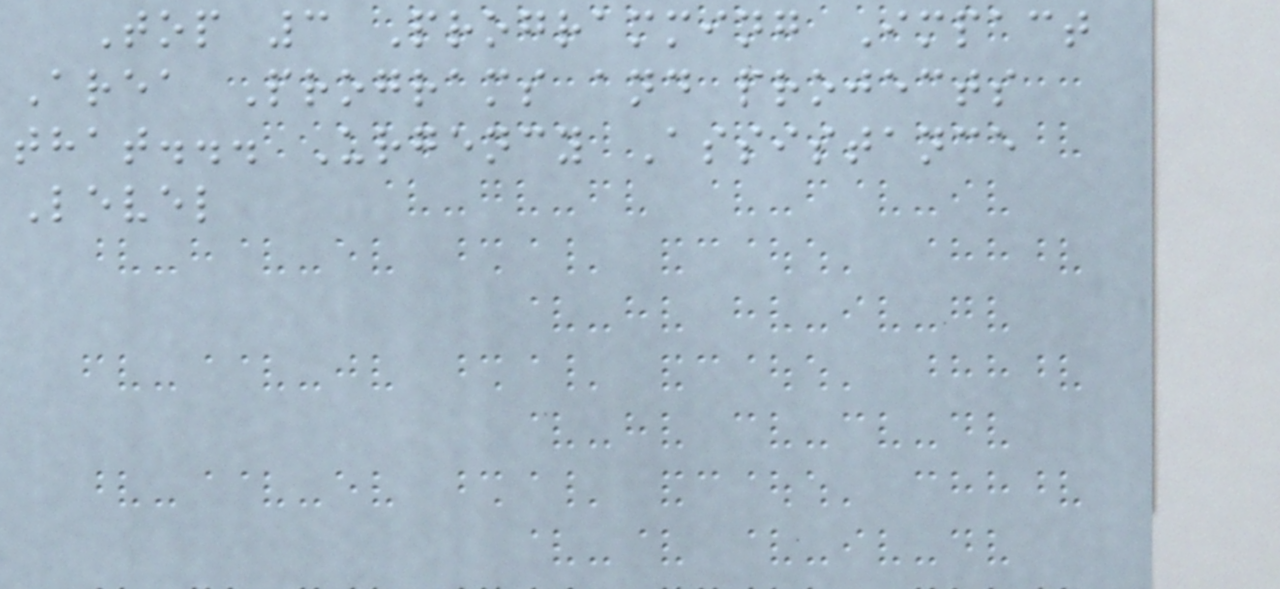Top 3 Programming Impact
Area Programs and projects
that... Urgency Assistance
Level
